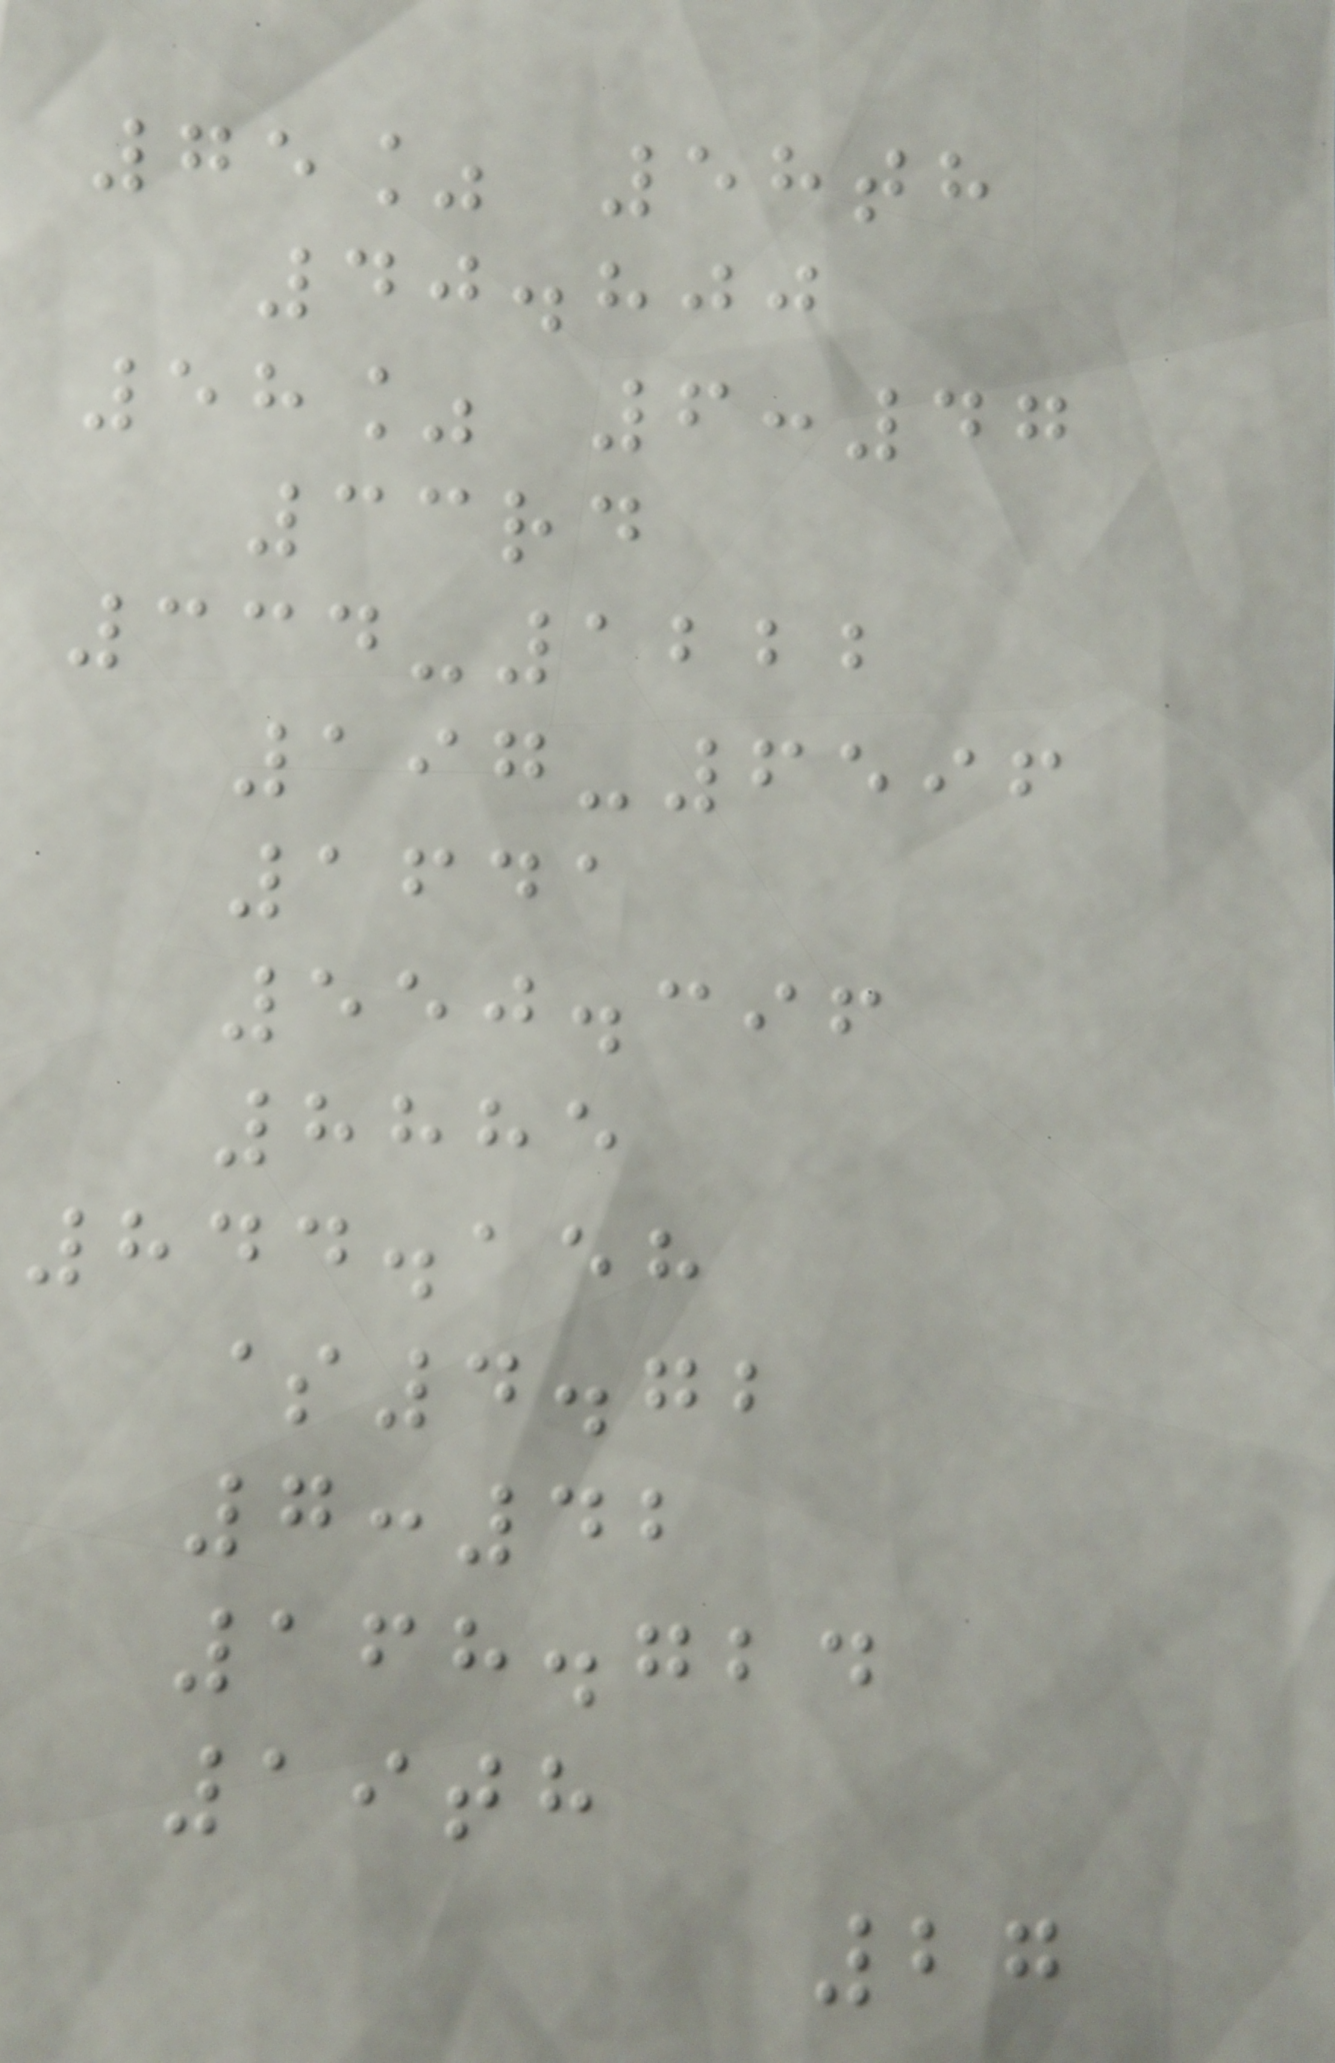75% 58th
40.800
58% 6:47
33rd
334-1222
197-6596
1641
550.396
8885
844.158
$4.72
7:42
168.724
19th
27
